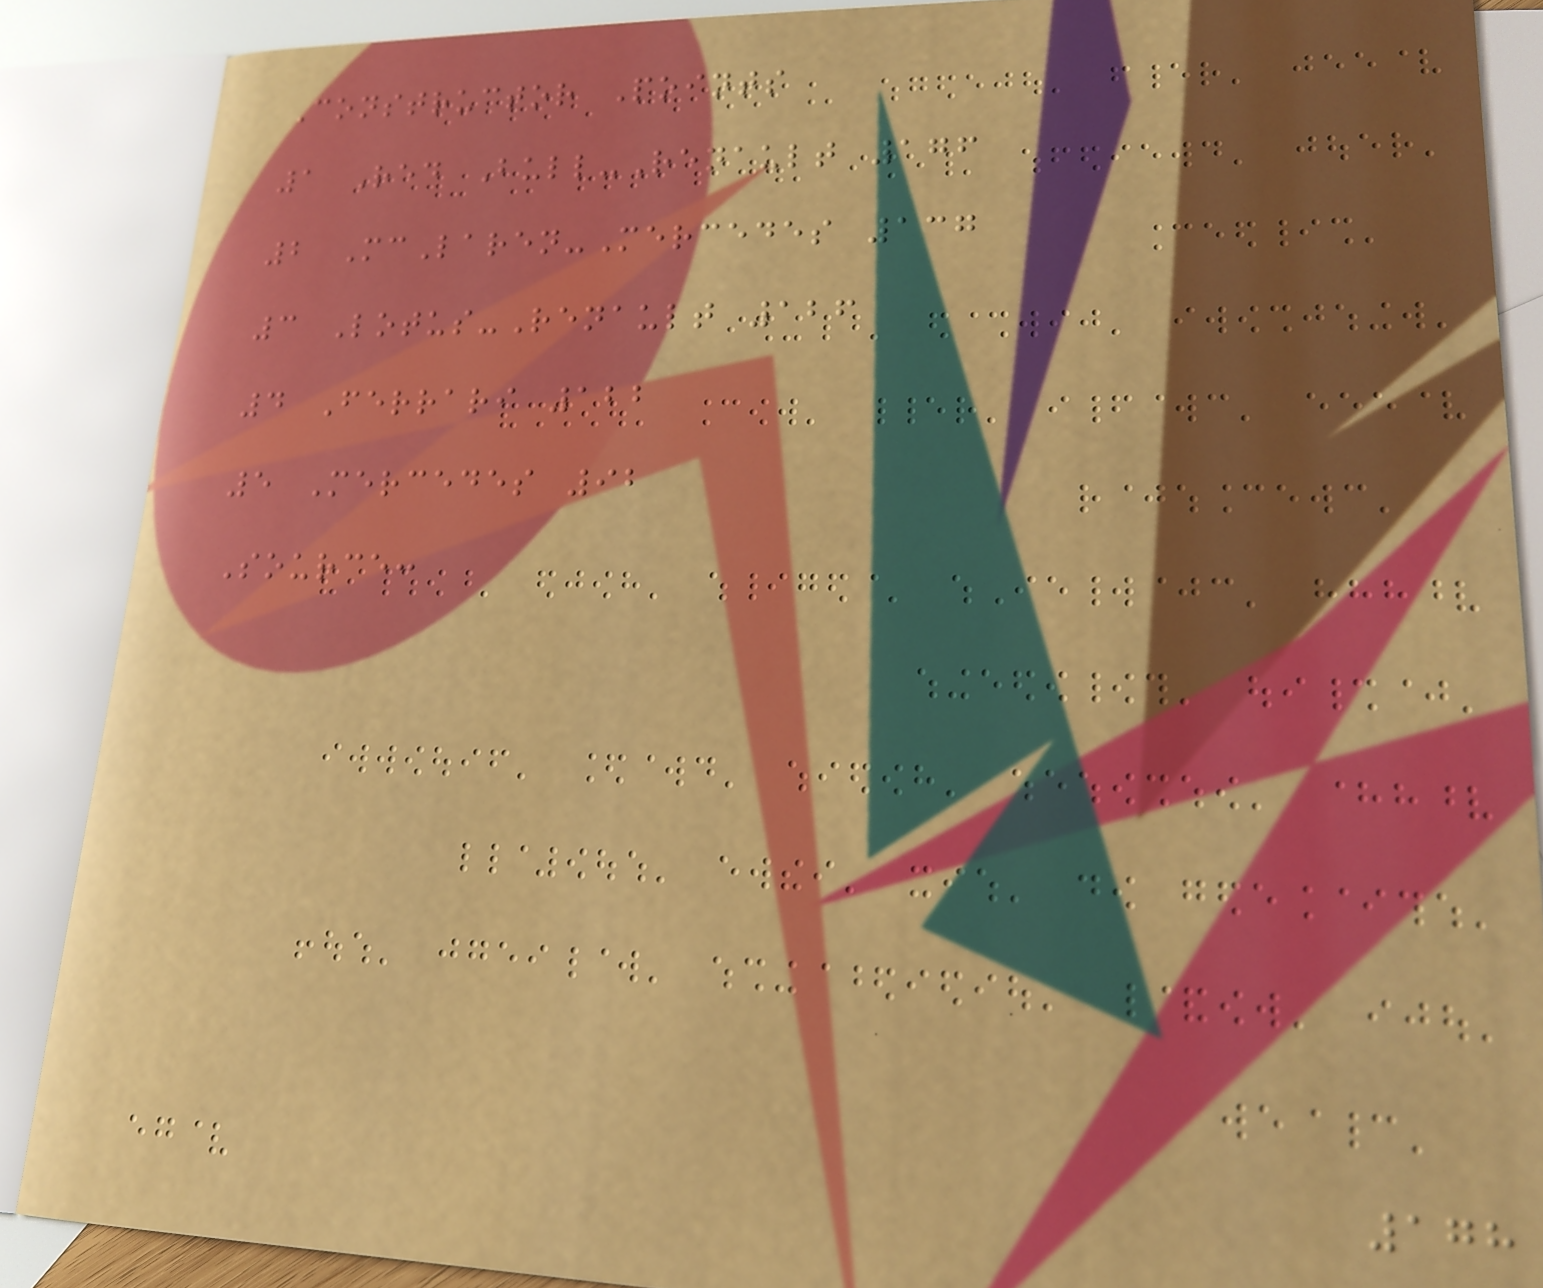Constructor Points
1 Red Bull-Renault 176
2 McLaren-Mercedes 137
3 Lotus-Renault 126
4 Ferrari 122
5 Mercedes 92
Source:
178
